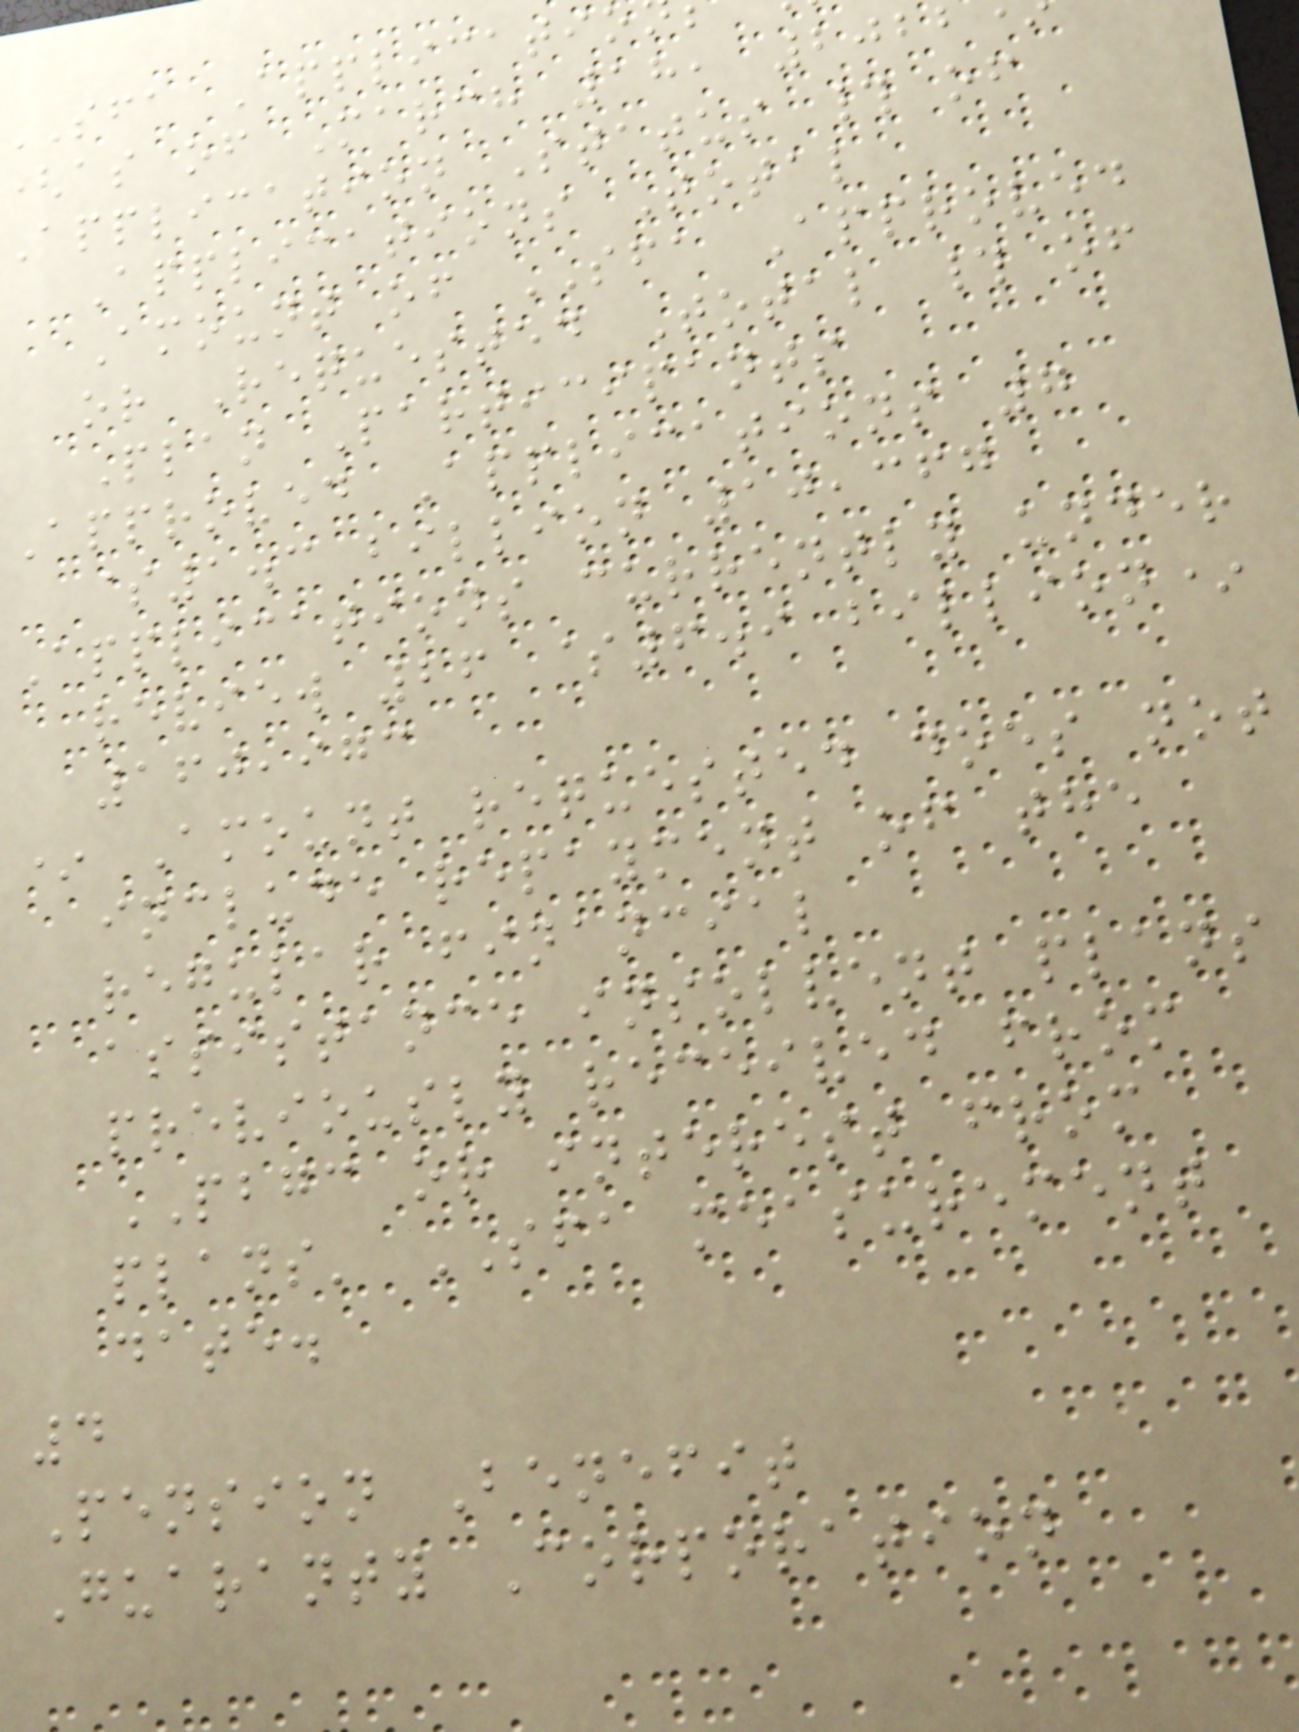sfa Applicatio
as of March 18, 2022
Application Status # of
Applications Total
Amount of SFA Approved
or Requested Total # of
Plan Participants
Approved Applications 7
$1.3 billion 10,367
Applications currently under
review 26 $6.9 billion*
160,973
* Amount requested does not
include repayment of the
regular financial
assistance insolvent plans
previously received from
PBGC or interest from
plans' SFA measurement
date.
4
Pension Benefit
Guaranty Corporation
